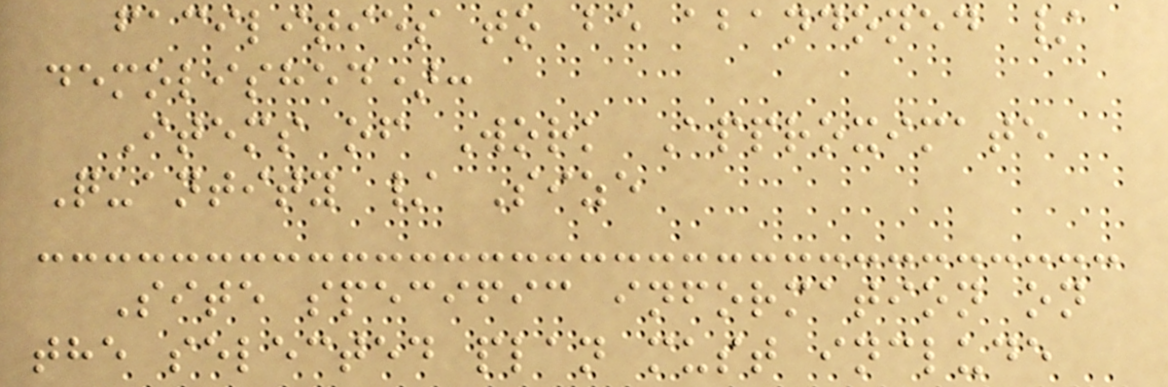facilities to be abandoned /
demolished):
Items of Work Approximate
Quantity / Size
Site specific information on
the selected plan must include
